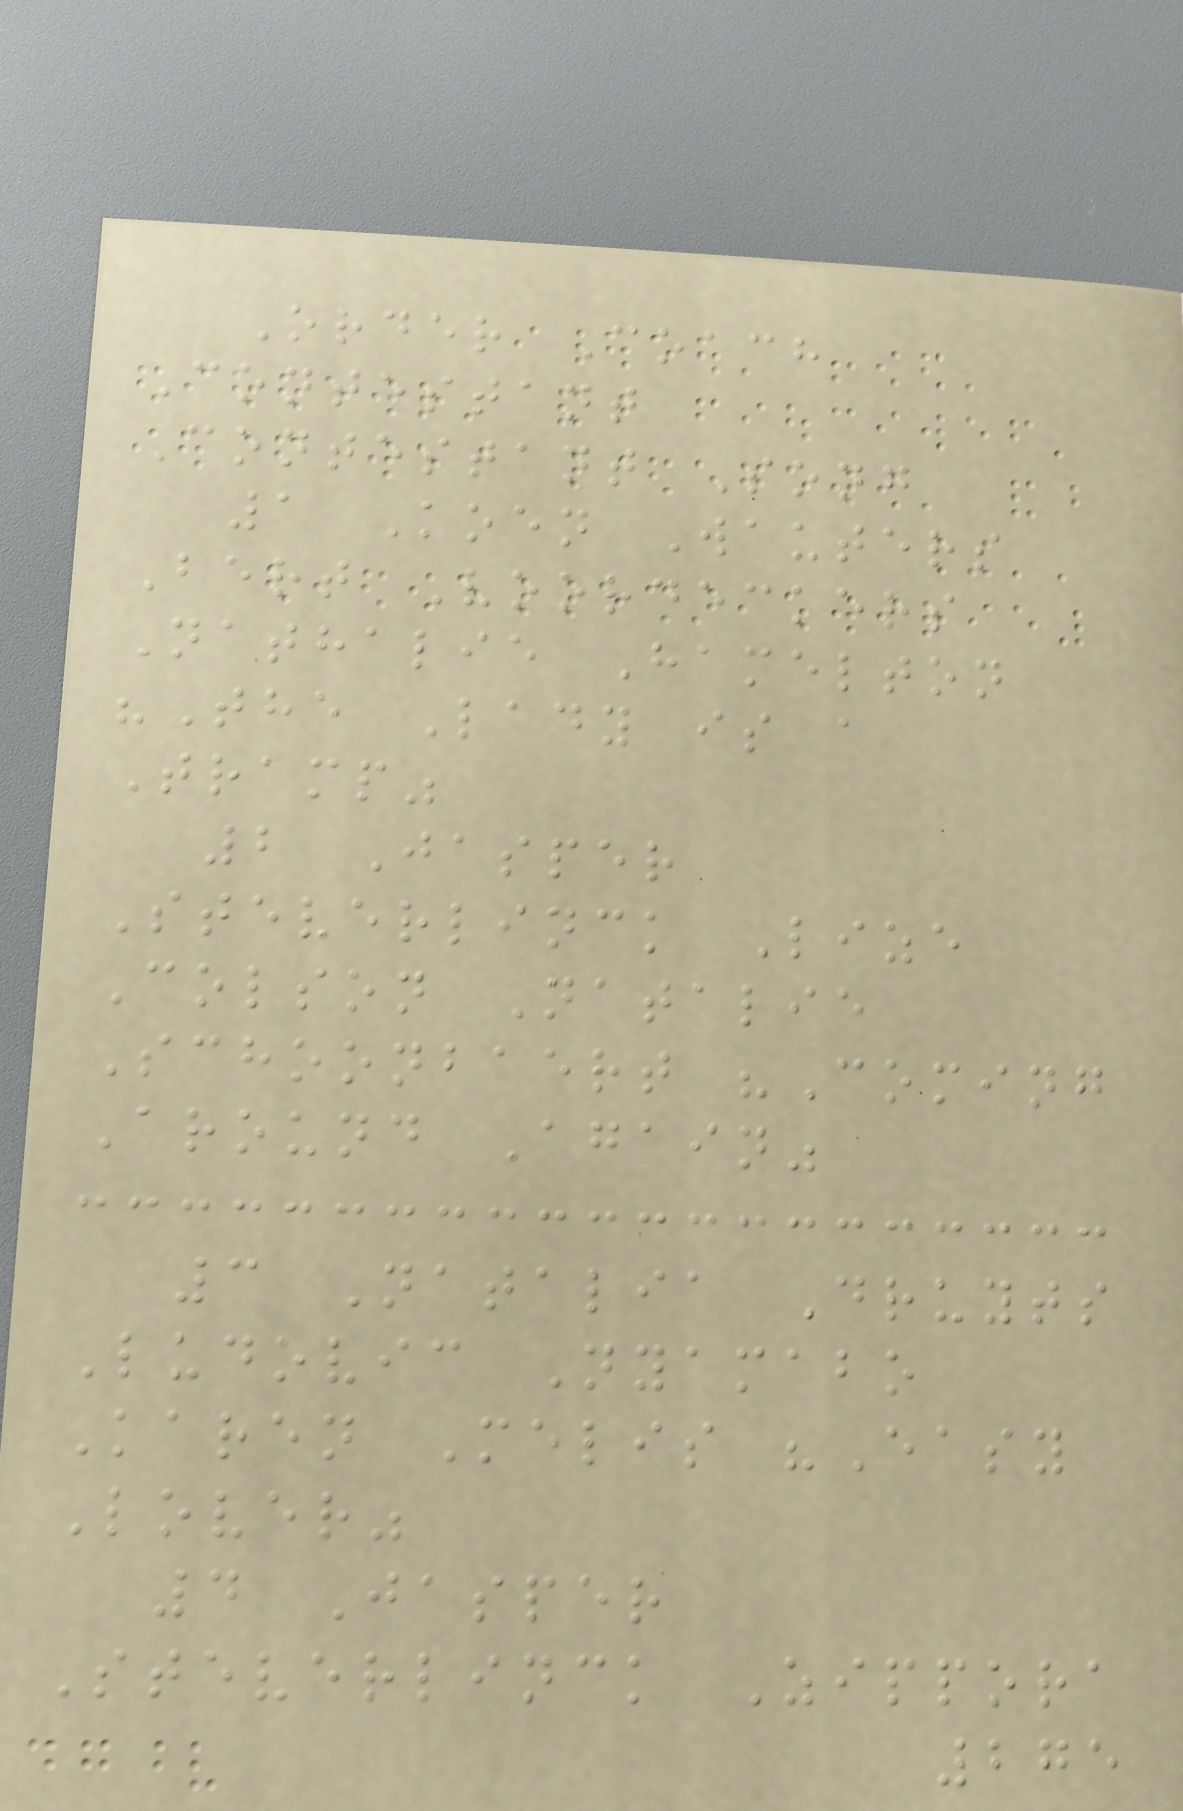Order Coach
Contestant
Contestant Song
1 Koen Wauters
Bert Voordeckers
Nathalie Hamelton
"The Lady is a
Tramp"
2 Jasper
Steverlinck Lize
Colson Natalie
Schoonbaert "Coming
Around Again"
3 Natalia Druyts
Ludovic Nyamabo
Karen Melis "Easy
Lover"
4 Jasper
Steverlinck Zippora
275
